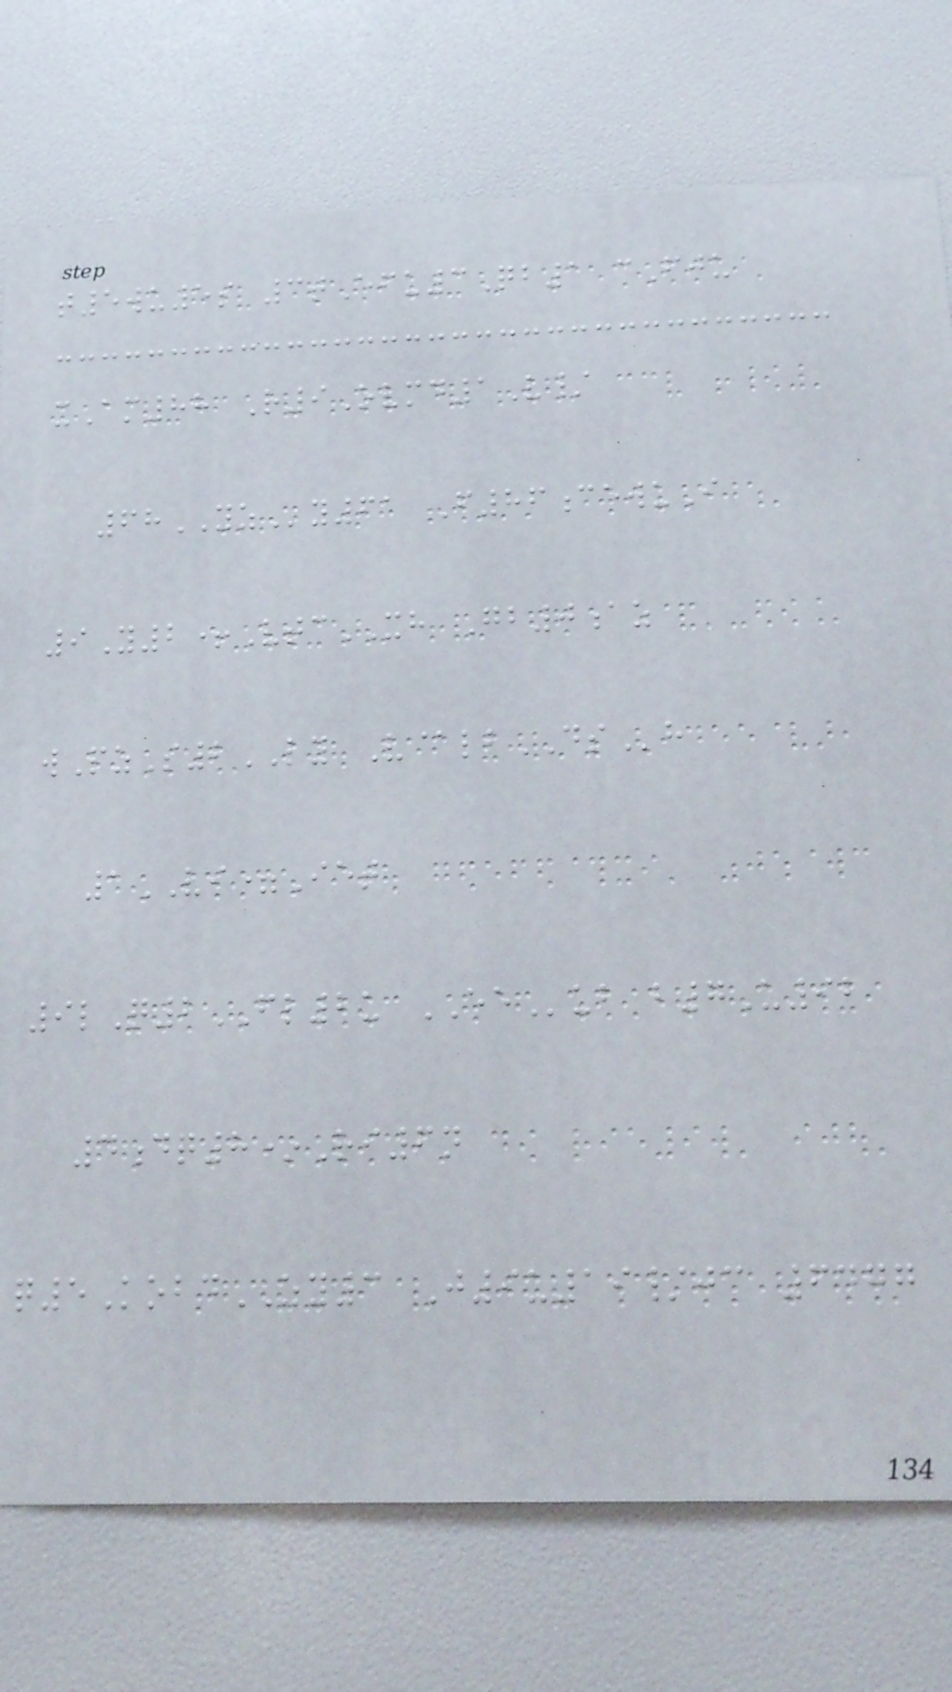t5wu5s 3tEfu3Qb1 cFju
xAm88 R9Ovmd1V/
68YZy61 F86cewuI
9Y2+VtcXH Gb0az
wPzS2LY V@lbDSh
1VI=Iet
9lQ2FL2u EEub b7U92
4dq8*Ri6n
q5KobdZY3 J9u19/jc 6477
